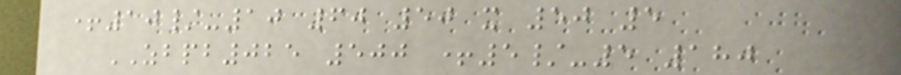+10/-10 60 50 x 50 5
ZBPB025 500 +5/-5 180
